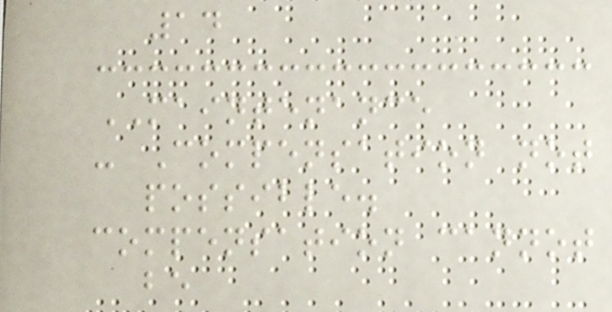14
MAINTENANCE
- Compensation not
possible.
compensation cannot
be
